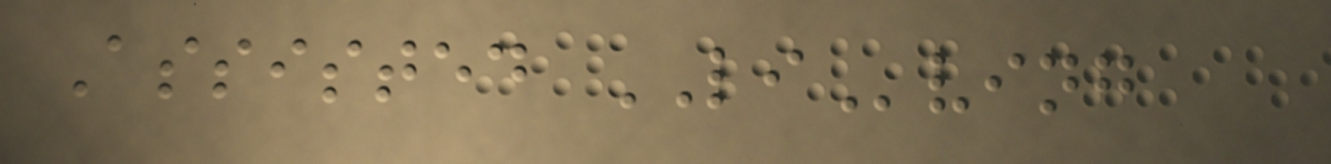Assisted LIving
